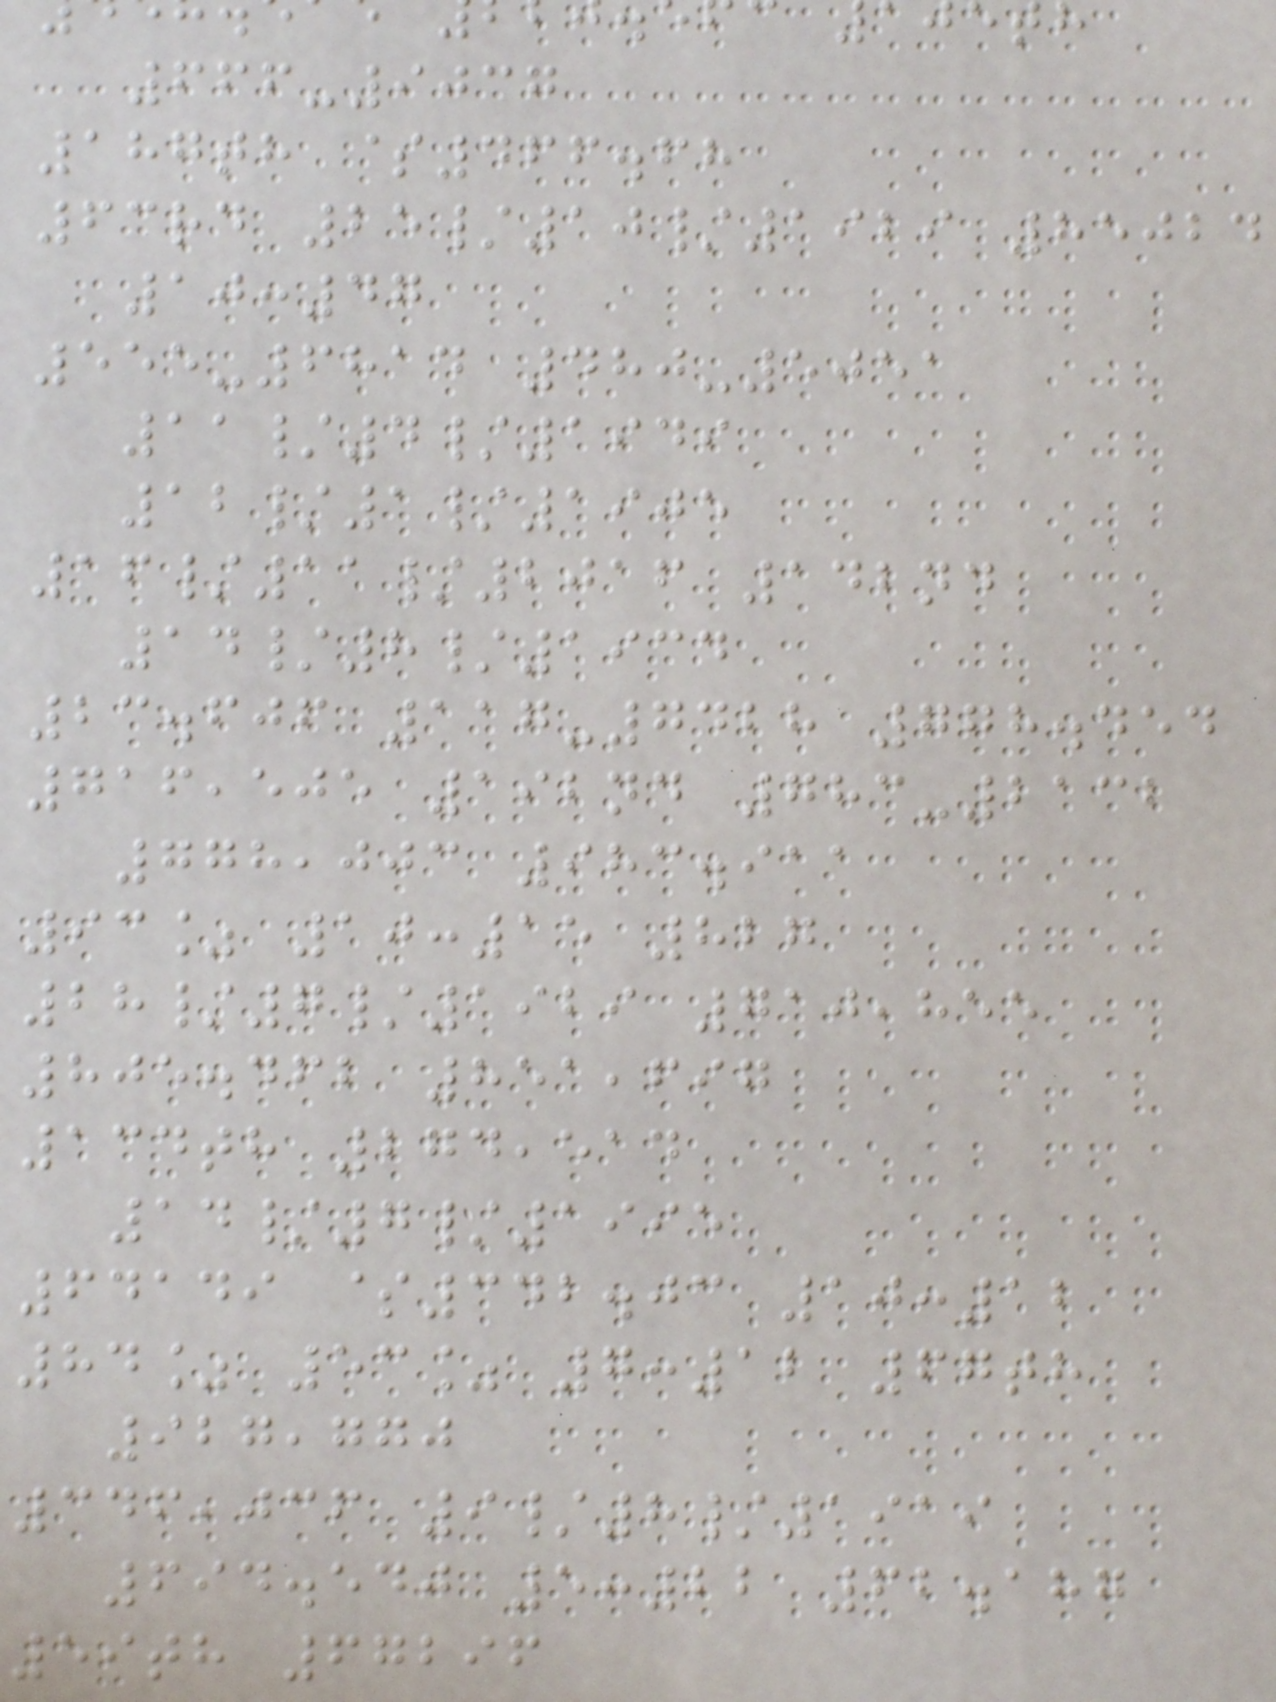666-9037
187th $466.68
63rd 25/10/1929 85024
10:47
555-6814 480-5051
11/4/1949
12/1/1905
16/11/2016 142nd
14/8/1934
23.606 117-7428 778.454
716,505 192nd 783-2132
778,003 983.911
93% 10:15 827
28/7/1929 710,855
805.462 851,697
134th 274,514
14/7/1995
64149 $342.03 10:12
84% 53% 7:12 67th
927,770
346,036 9/8/1919
694.540 5:22 62.187
59th 67296
